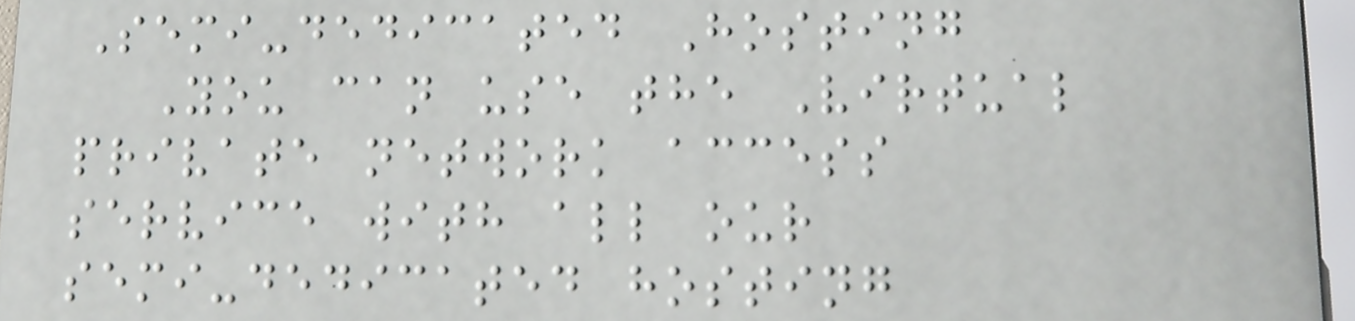Semi-dedicated Hosting
You can use the Virtual
private network access
service with all our
semi-dedicated hosting
